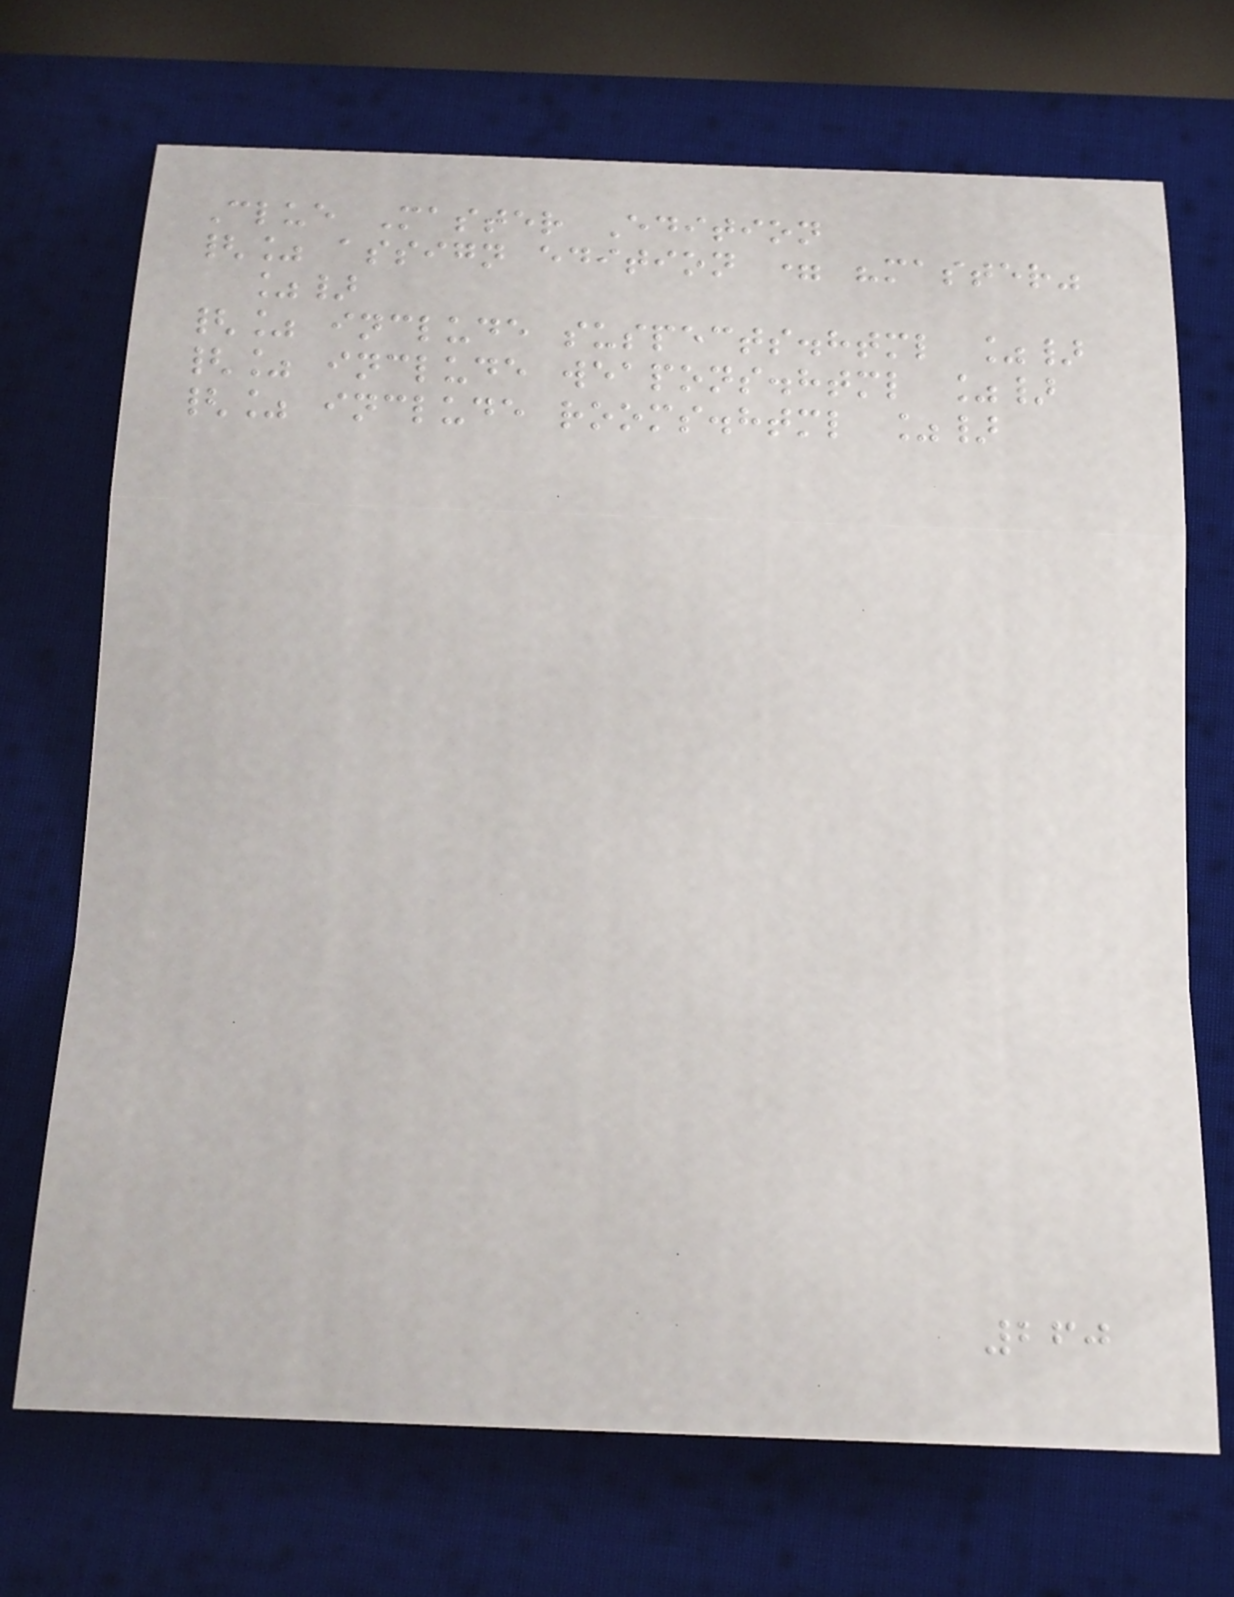Clue Master Edition
{% assign edition = "master"
%}
{% include suspects.html %}
{% include weapons.html %}
{% include rooms.html %}
260
